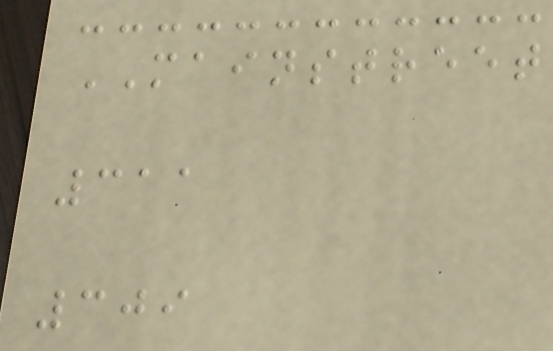MAINSTREET
311
309
